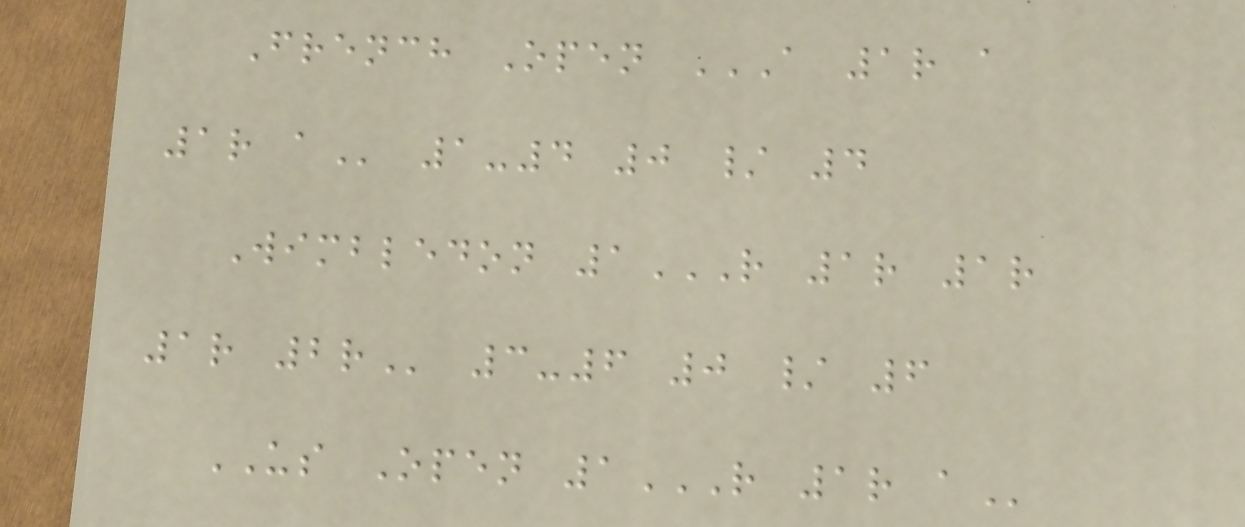French Open A 1R A
1R A 1-4 0 / 4
Wimbledon 1R 1R 1R
1R 2R 3-6 0 / 6
US Open 1R 1R A
